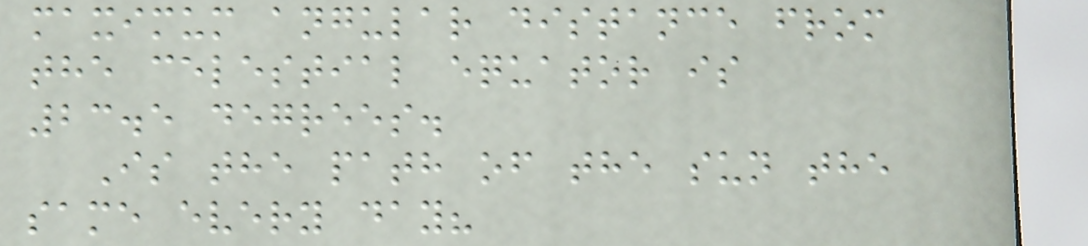maximum angular distance from
the celestial equator is
23.5 degrees.
Is the path of the sun the
same every day?
